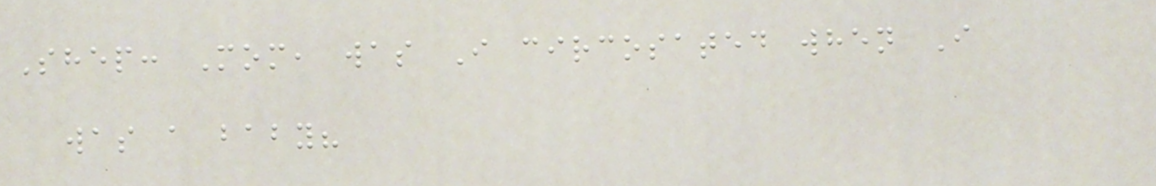Shep: Mom, was I circosated when I
was a baby?
